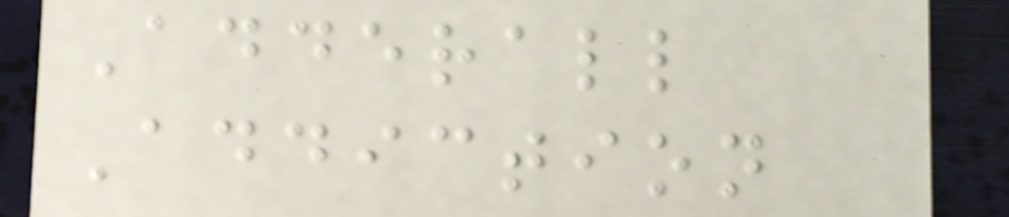Adderall
Addiction
